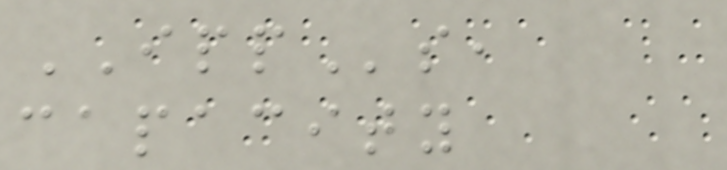IPPs,
capacity
